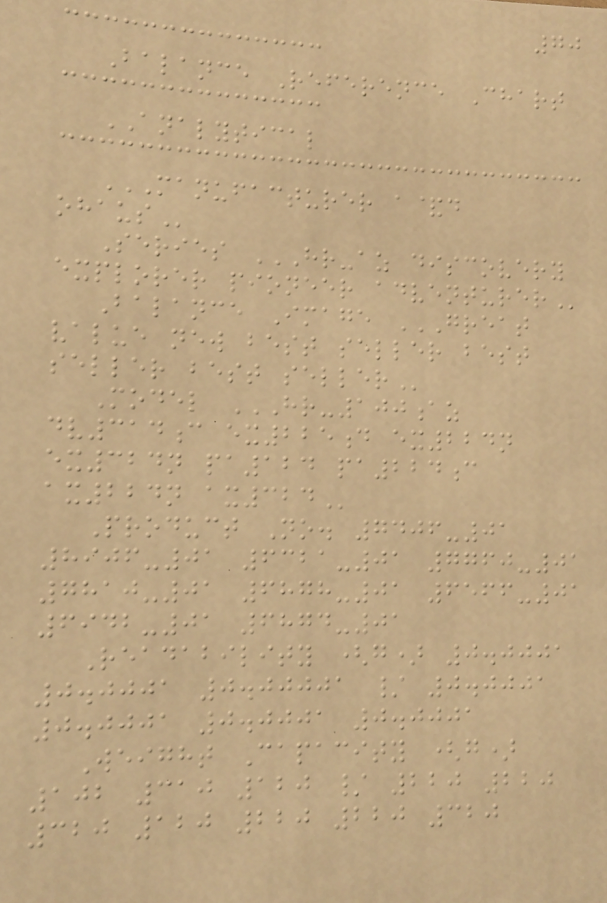70
Balance Reference Chart
ANALYTICAL
MANUFACTURER A&D
OHAUS
Series HR-AZ DISCOVERY
EXPLORER PIONEER ADVENTURER
Balance Image GREAT
VALUE NEW BEST SELLER BEST
SELLER BEST SELLER
Model HR-100AZ
DV314C EX225D EX224N
EX324N PA124 PA224C
AX224N AX324
Product No. 7406-01
8906-01 6321-01 7760-01
7810-01 6878-01 6566-01
6942-01 6874-01
Readability (g) 0.0001
0.0001 0.00001 / 0.0001
0.0001 0.0001 0.0001
Weight Capacity (g)
102 310 120 / 220 220
320 120 220 220 320
